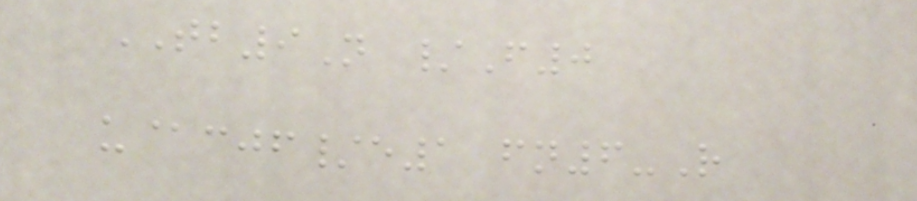TB9N /F0
u@cjf/e1 fn6-R
